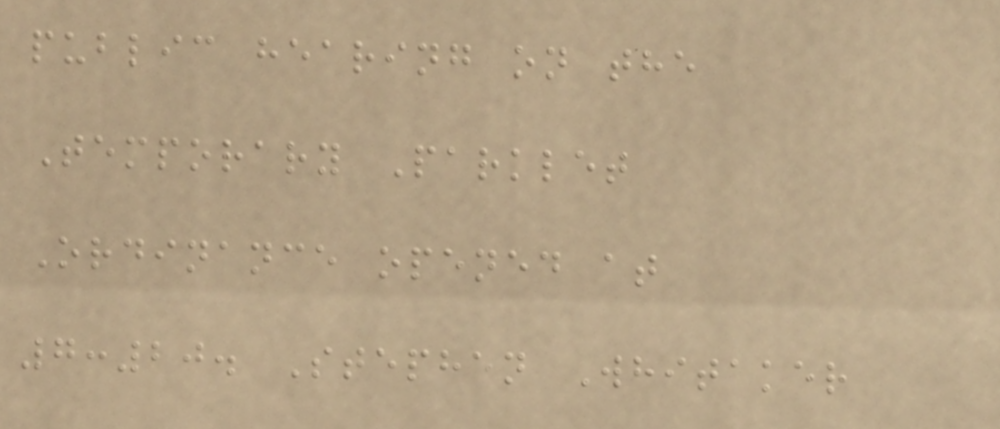public hearing on the
Temporary Parklet
Ordinance opened at
7:20. Stephen Whitaker
